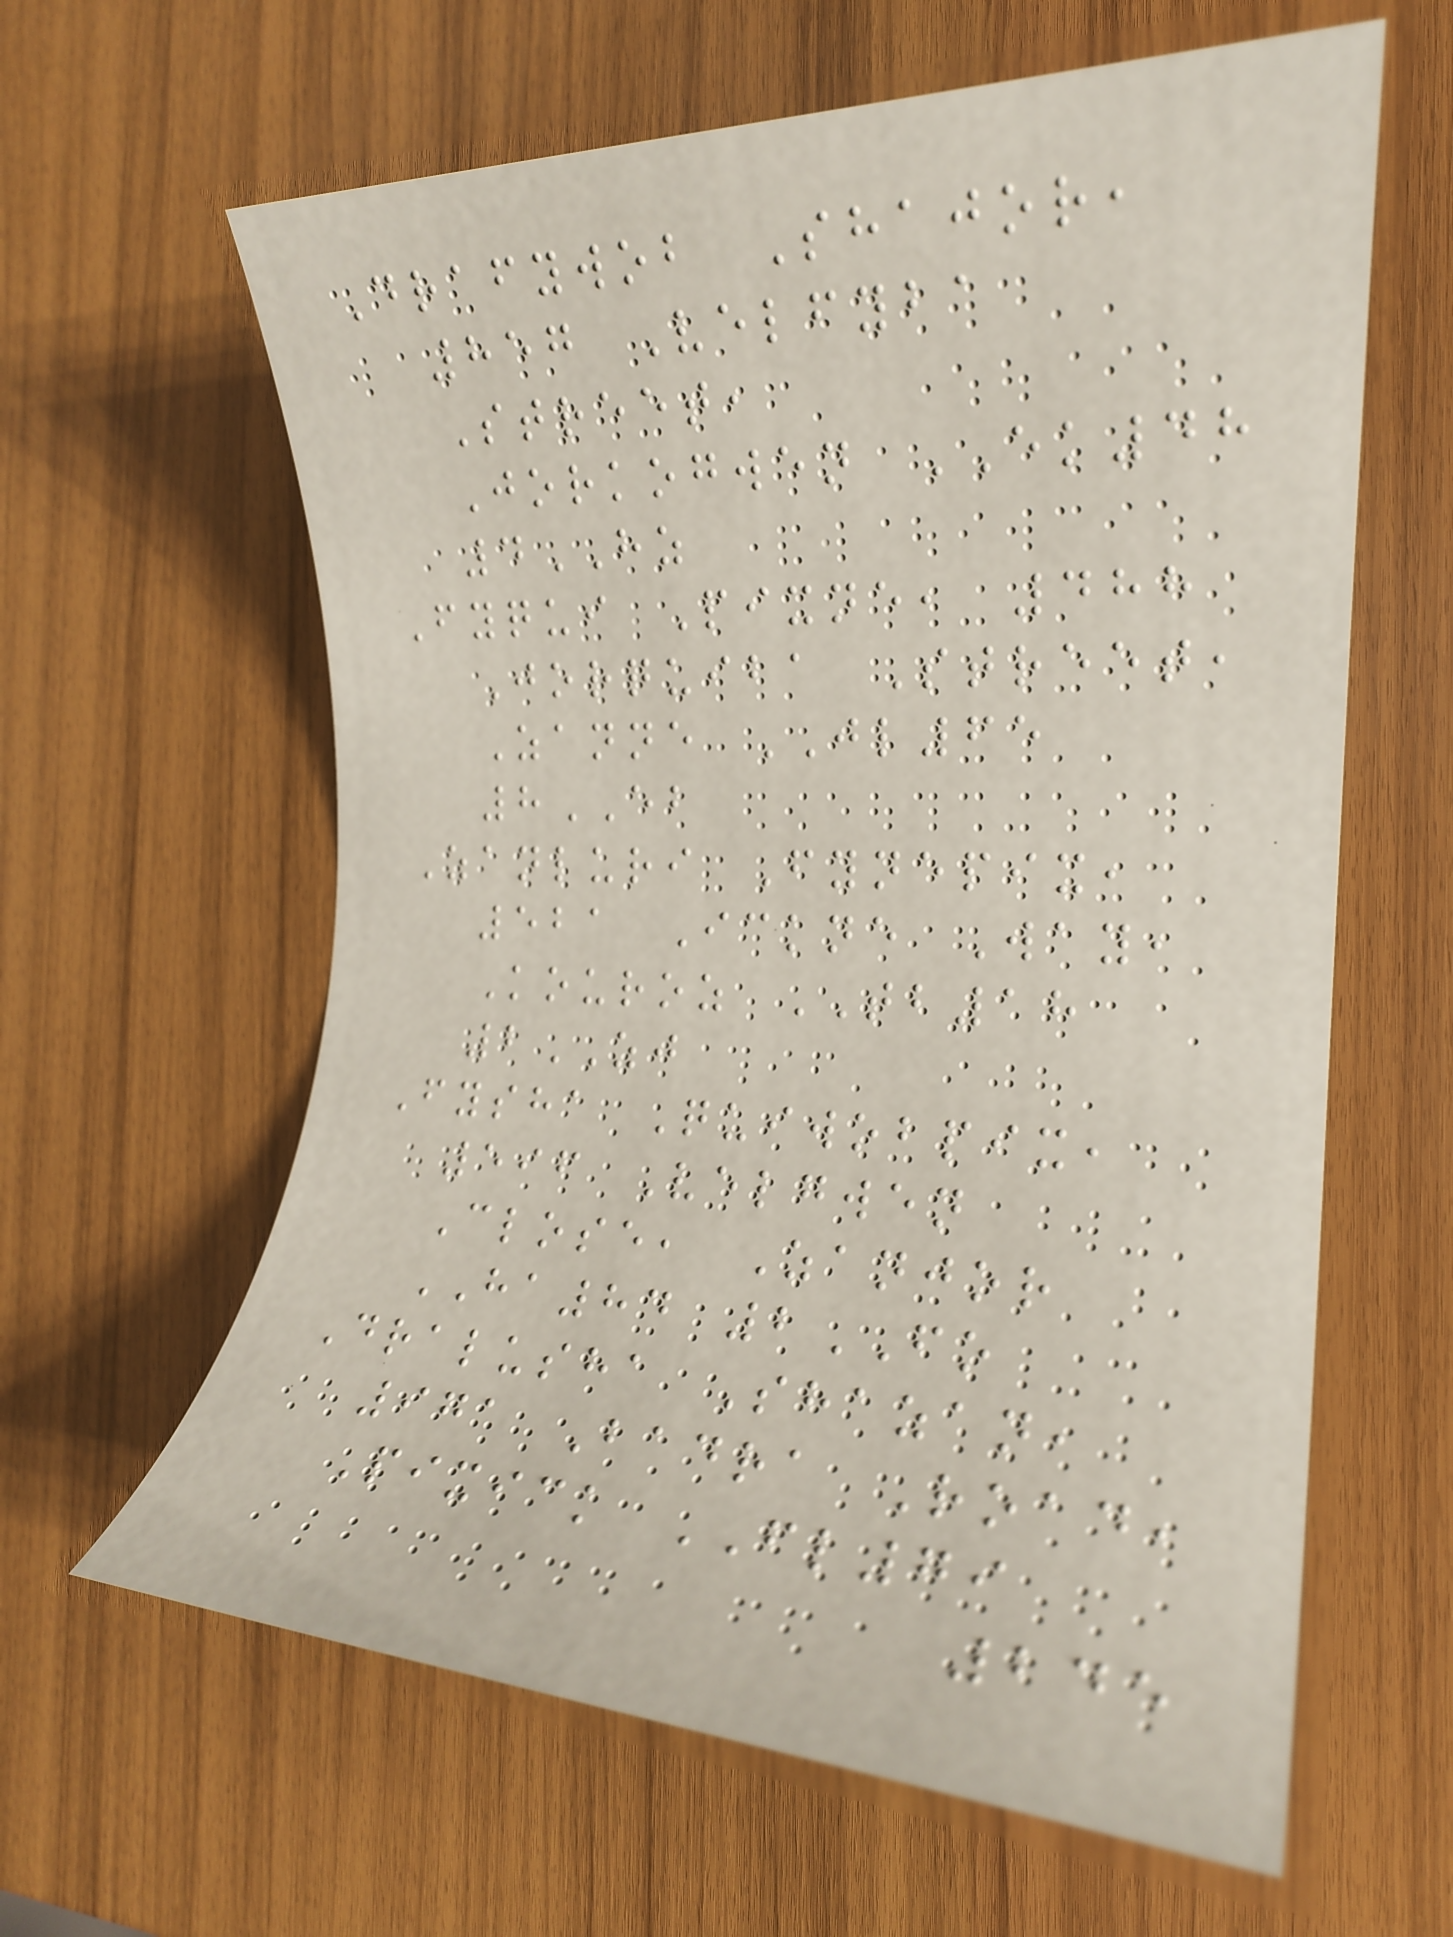Drafywob Shajor,
857 Velfyba
Street,
Jorkogwen EK48
4HZ
Fyqui Pixne, 488
Jorquiba Street,
Zanne JL65
8EB
Zanluri Fynepix,
521 Ickne Way,
Kouroz TB18
2ZJ
Fysha Quiwobpix,
596 Velgwen
Close, Zanjor
HA84 2FO
Dralusha Shazan,
971 Badra Road,
Pixick FL79
245
